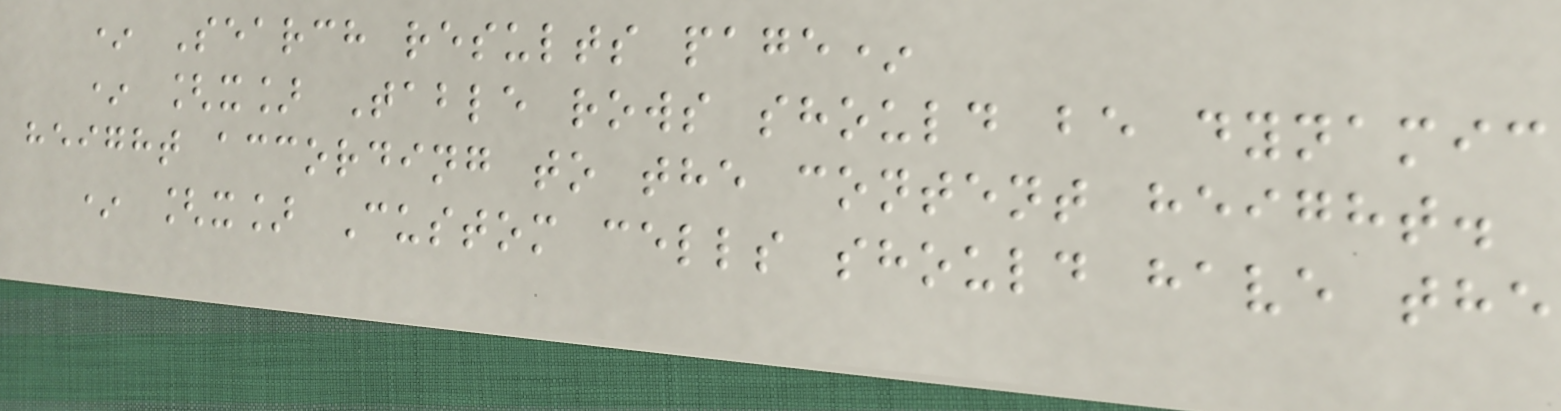* Search results page*
* [x] Table rows should be dynamic
height according to the content height.
* [x] Custom cells should have the
